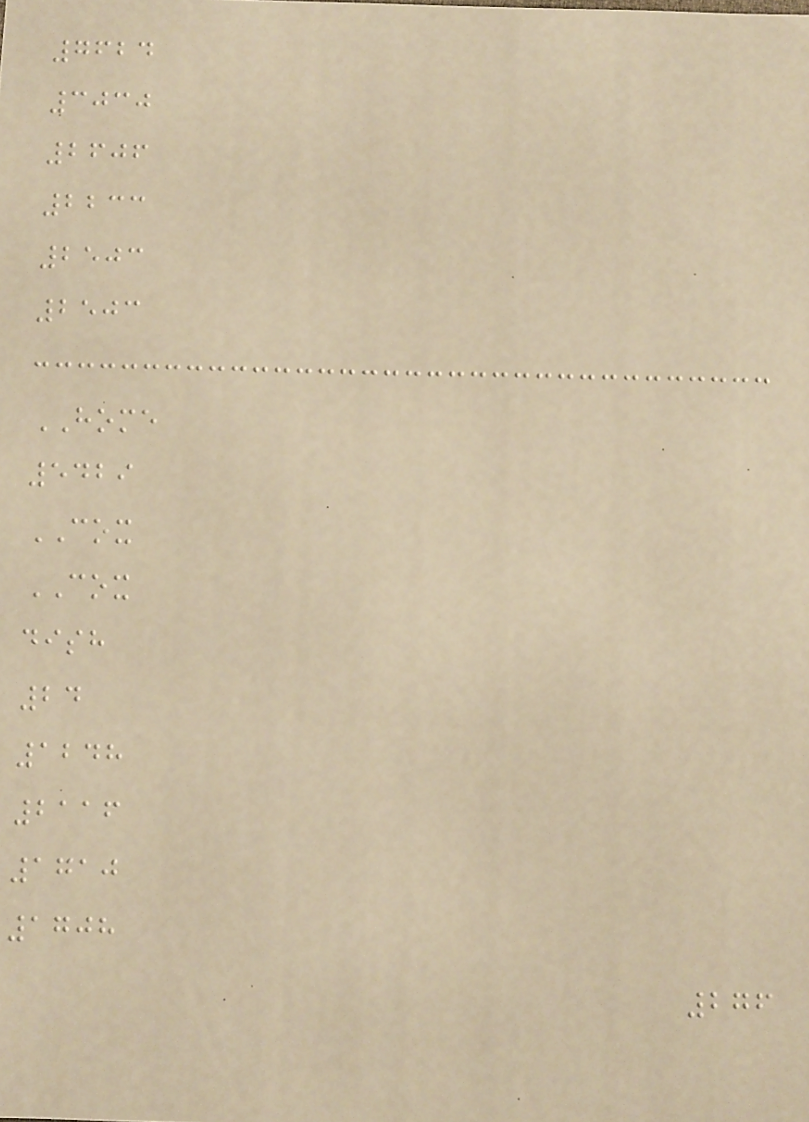7624
3030
2606
2233
2503
2503
HOME
5429
COX
COX
dish
24
1248
2116
1710
1708
276
